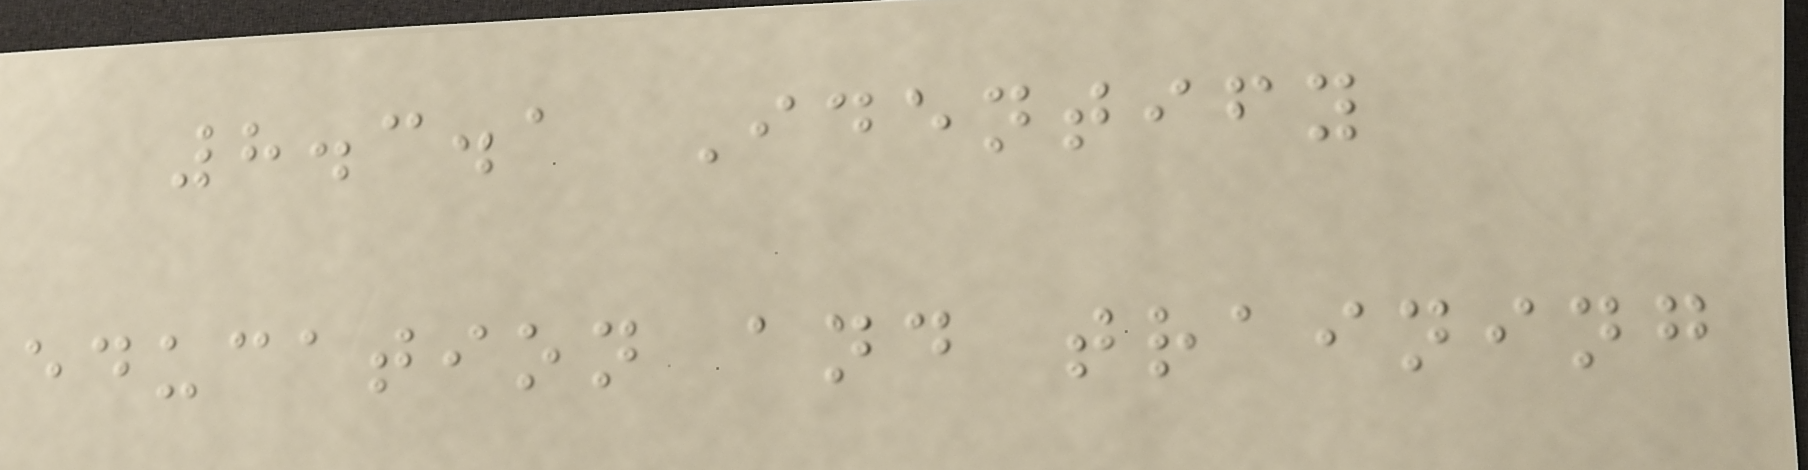8.3.1 Identify
education and training
